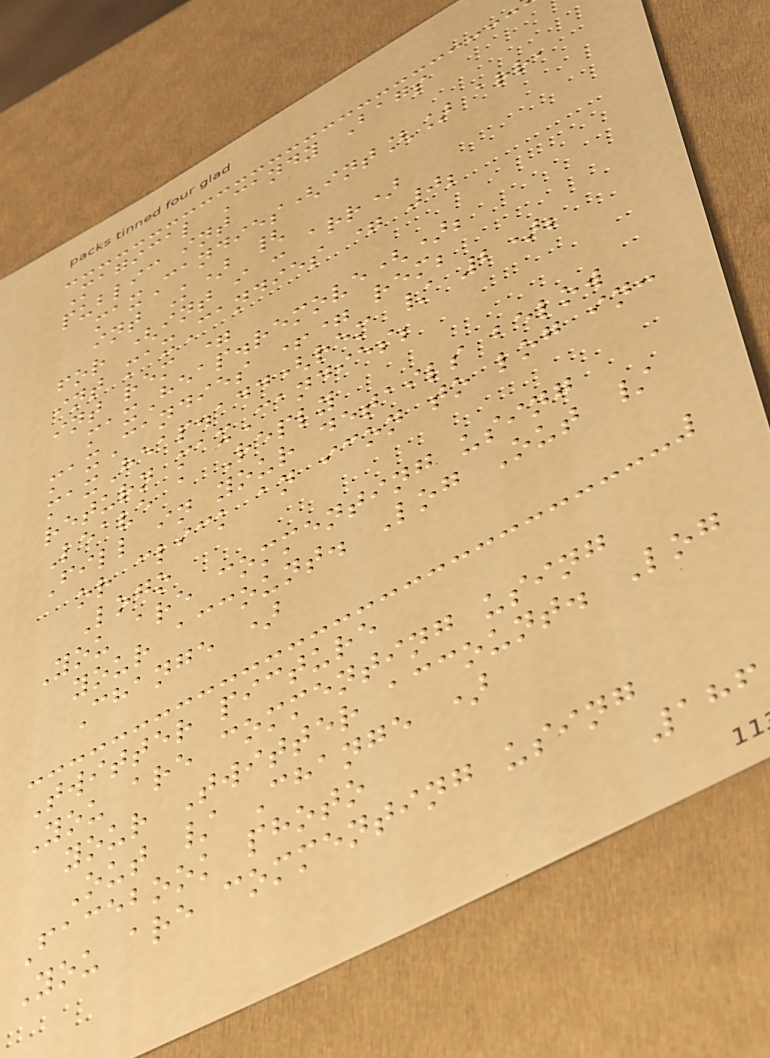Magical Candy Bags
public int
maxCandies(int[] arr,
int K) {
for (int i : arr)
int maxCandies = 0;
int rem =
maxHeap.remove();
maxCandies += rem;
maxHeap.add(rem / 2);
return maxCandies;
Leave a Reply
Fill in your details below
or click an icon to log in:
Logo
You are commenting using
your account. Log Out /
Change )
Twitter picture
You are commenting using
your Twitter account. Log
Out / Change )
Facebook photo
You are commenting using
186
